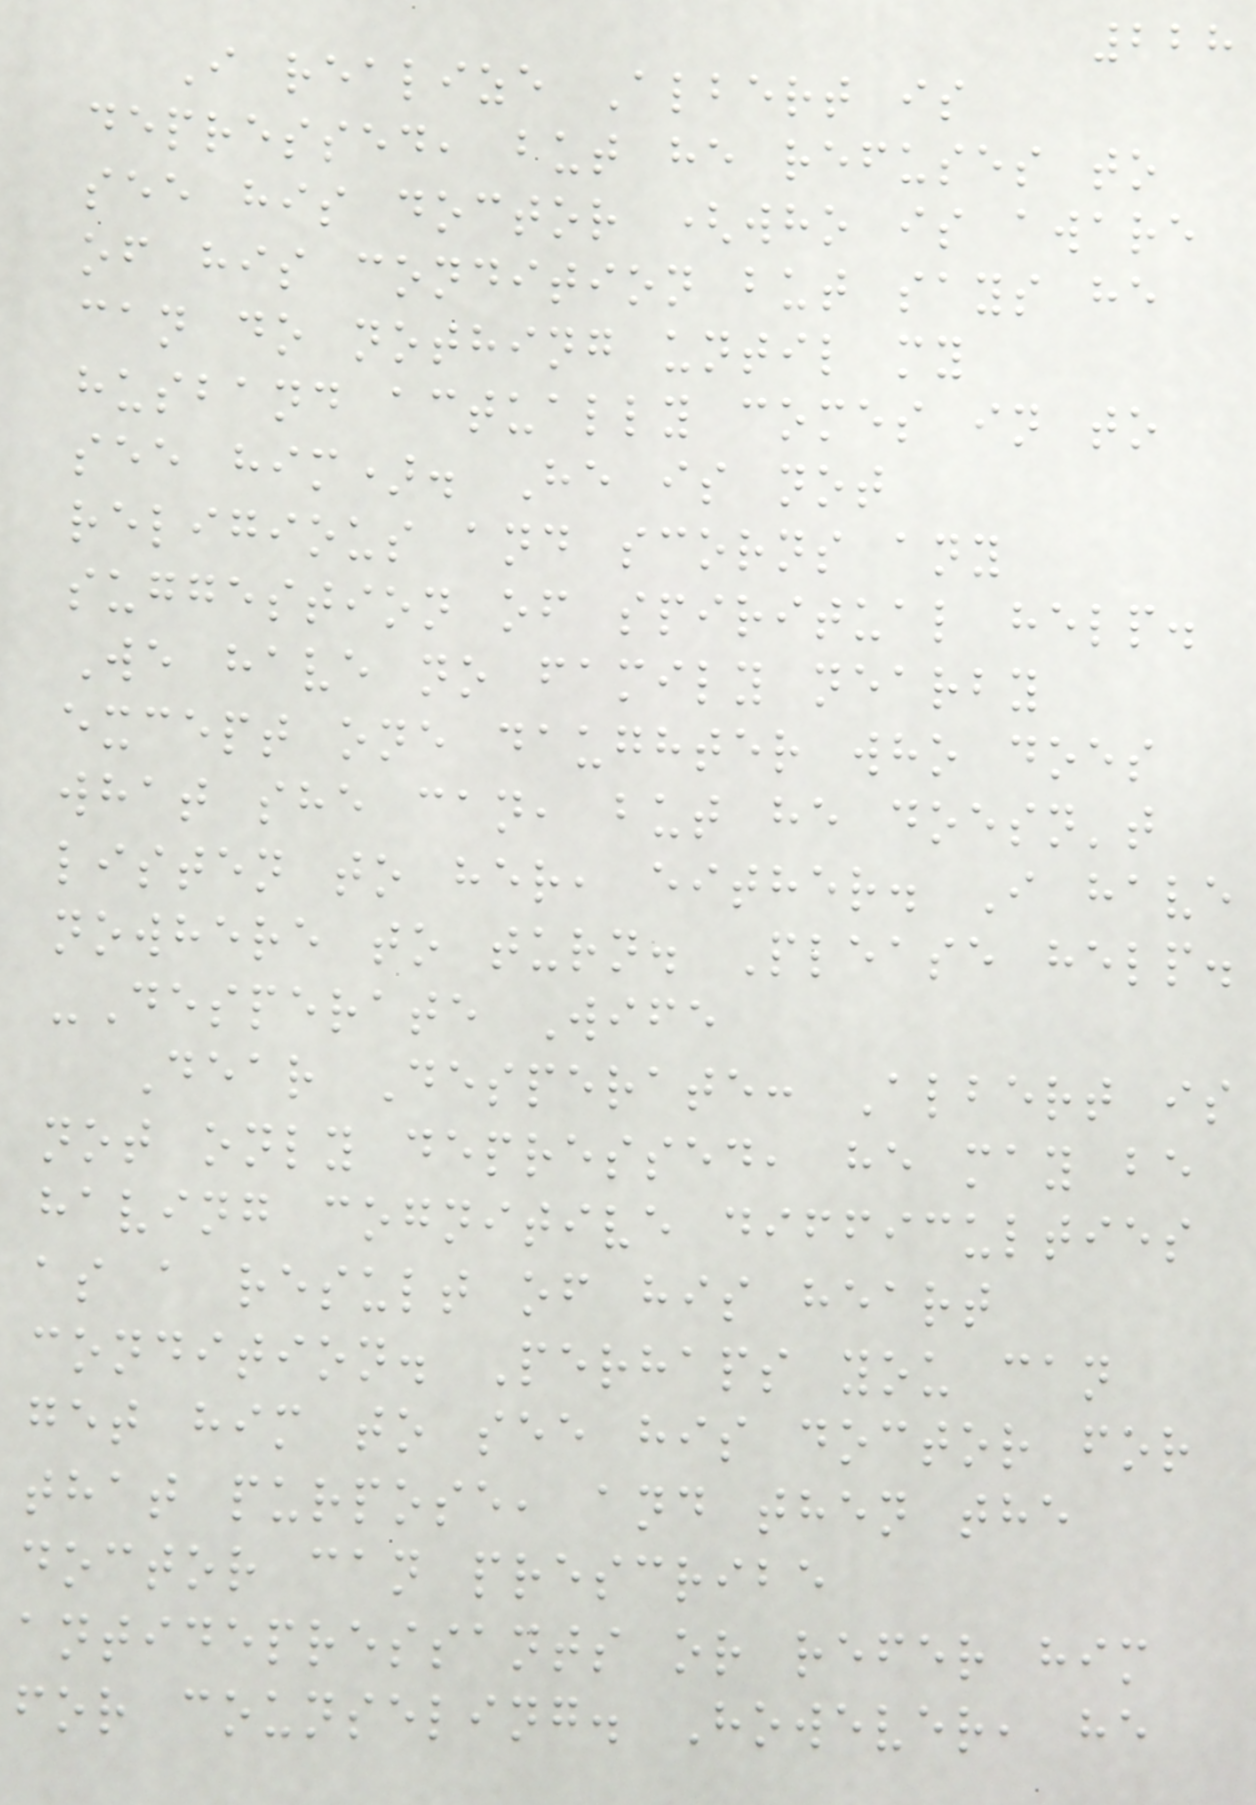228
I realize Albert is
depressed, but he refuses to
see his doctor (who is aware
of his condition but says he
can do nothing until my
husband actually comes in to
see him). He is not
religious and scorns any
suggestion of spiritual help.
We have no family nearby
except one daughter who does
what she can, but he doesn't
listen to her, either. I have
nowhere to turn. Please help.
-Desperate Wife
Dear Desperate: Albert is
not only depressed, he may be
having cognitive difficulties
as a result of his heart
condition. Perhaps you can
get him to see his doctor for
that purpose, and then the
doctor can prescribe
antidepressants or refer him
for counseling. However, he
